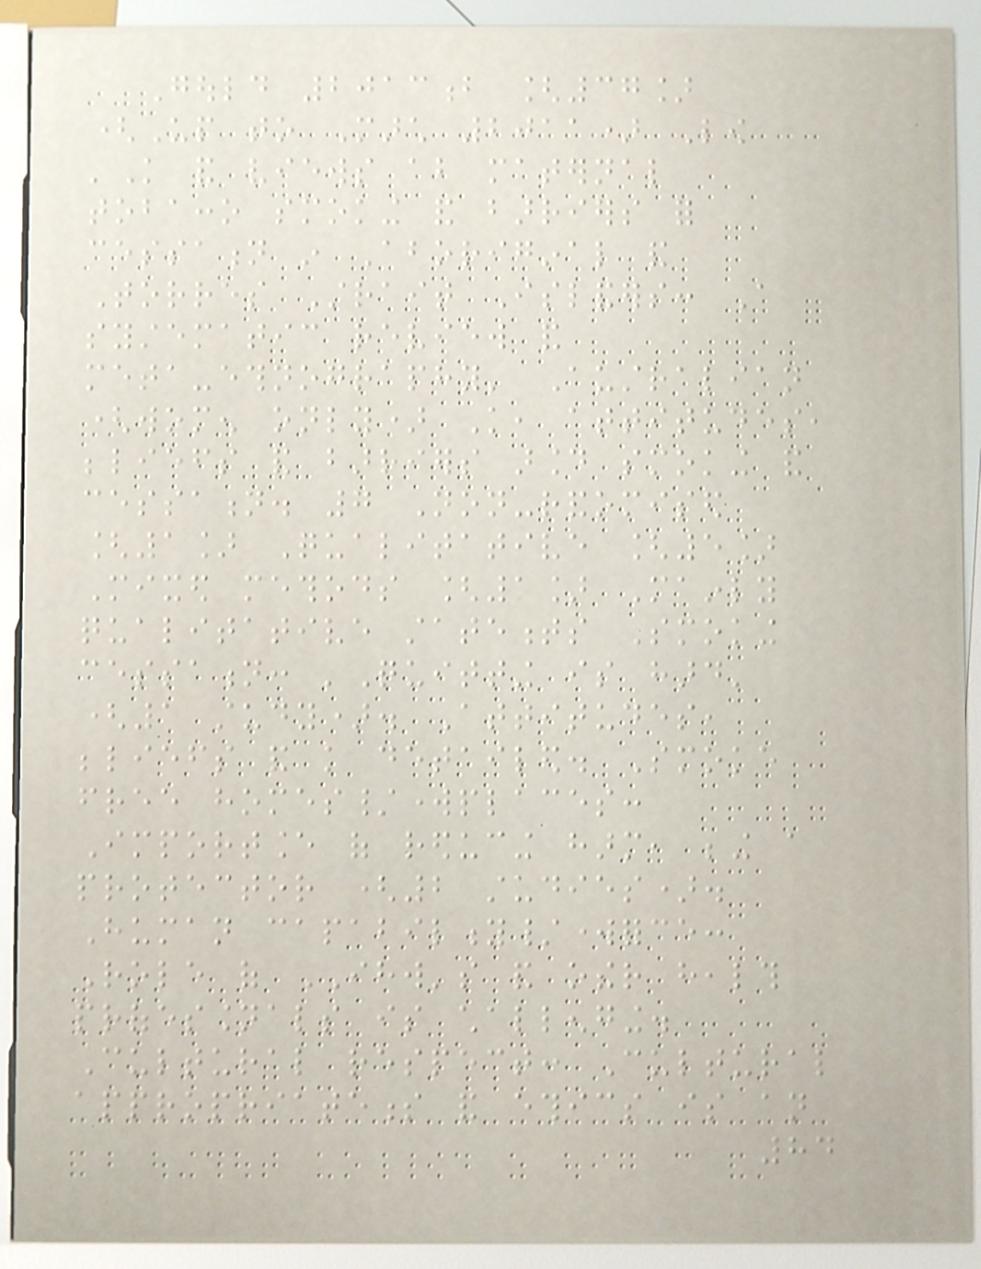Gould 2013b [37]
(Up to March 2011) Low
'Knowledge and views about maternal
tobacco smoking and barriers for
cessation in Aboriginal and
Torres Strait Islanders: A
systematic review and
meta-ethnography' Australian
(women only) Knowledge, attitudes,
beliefs and barriers around smoking and
cessation. 7 Non-randomised
[1] Qualitative [5]
Mixed methods [1] Mainly
qualitative statements Smoking
cessation: 'Quitting is hard'
(1 study). Attitudes,
beliefs and knowledge detailed. Smoke
free homes/workplaces:
Importance of reducing harm, being a
protector (2 studies).
Human capability/workforce:
Role of IHW's and other health
professionals is challenging.
Cultural respect: Cultural
appropriateness and ethics is an
84
